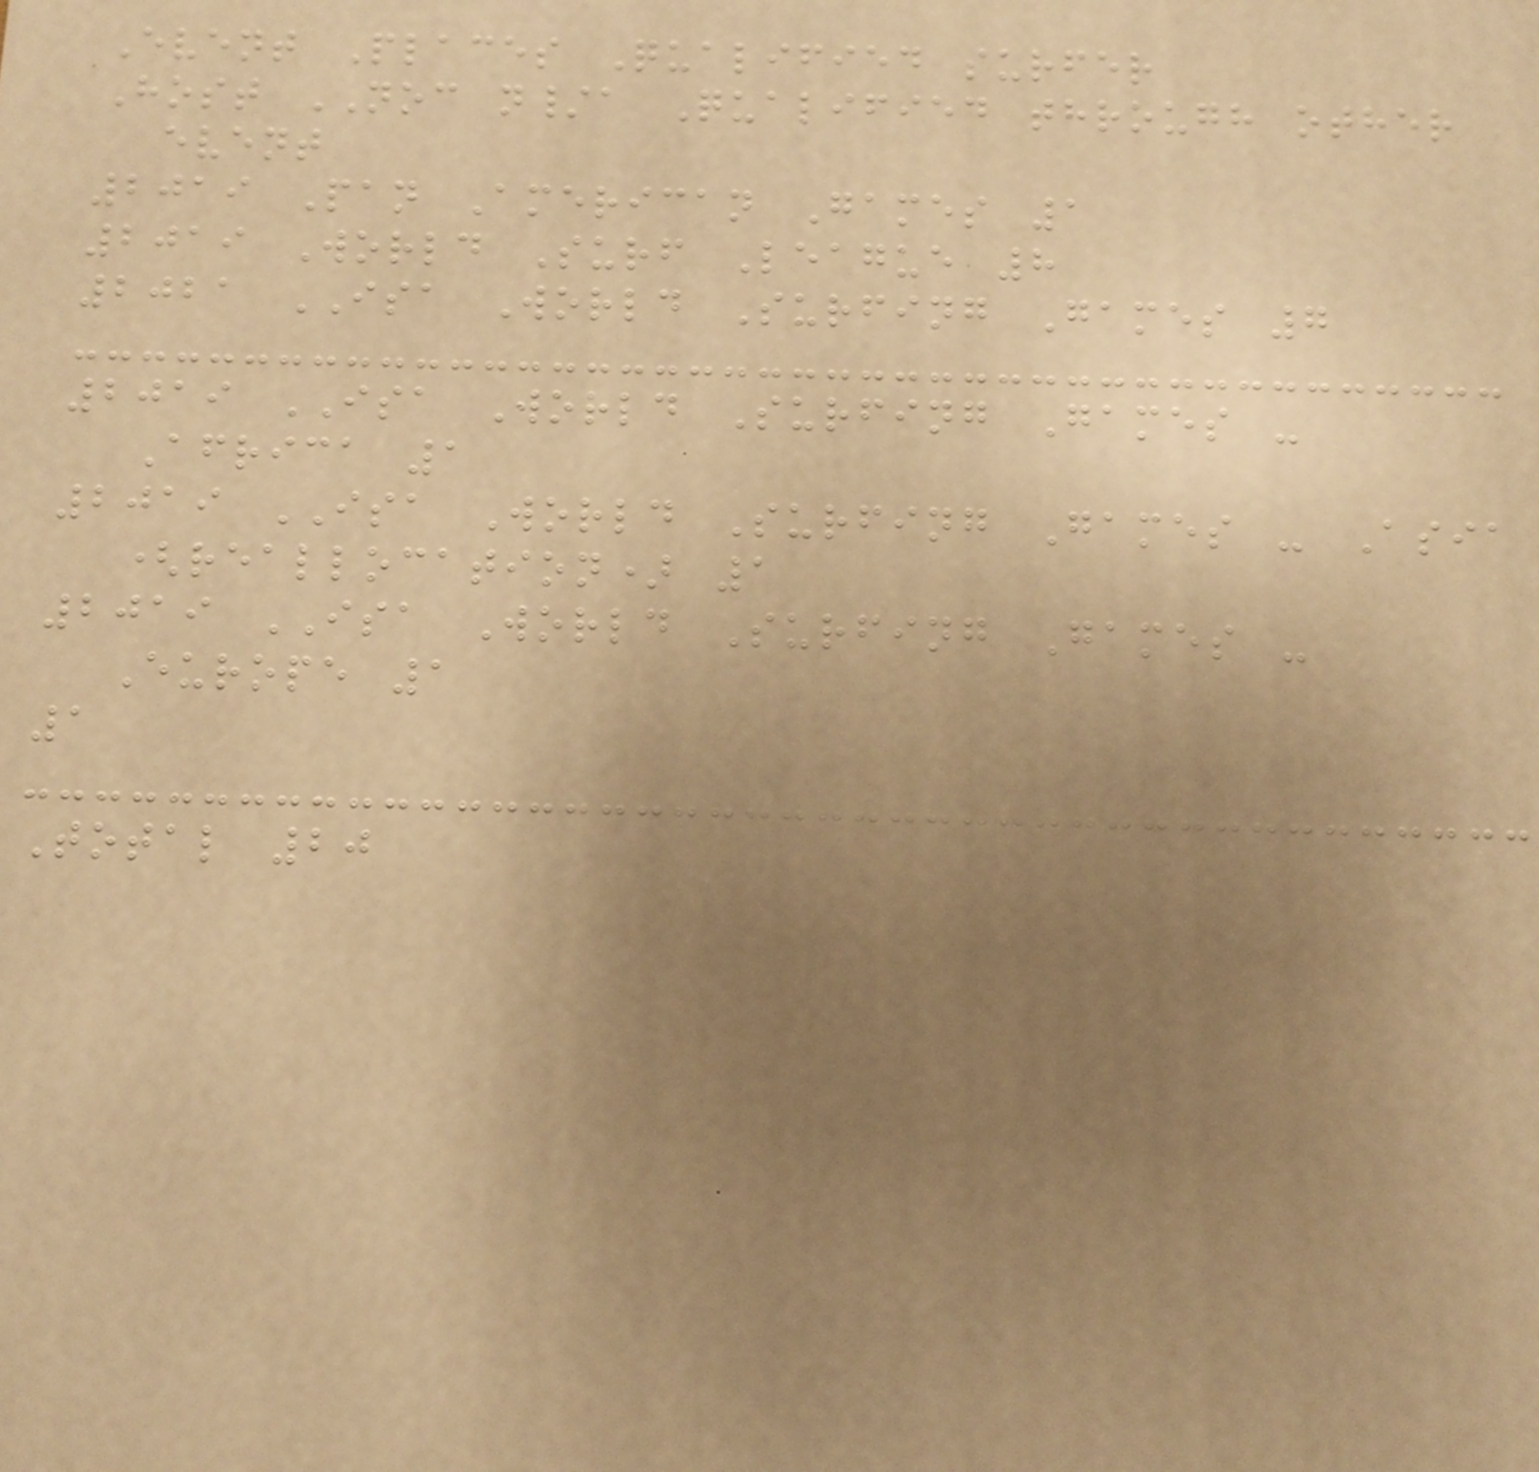Event Places Qualified surfer
Host NOC n/a Qualified through other
event
2019 Pan American Games 1
2019 World Surf League 8
2021 ISA World Surfing Games 7
2019 ISA World Surfing Games -
Africa 1
2019 ISA World Surfing Games - Asia
(reallocation) 1
2019 ISA World Surfing Games -
Europe 1
1
Total 20
